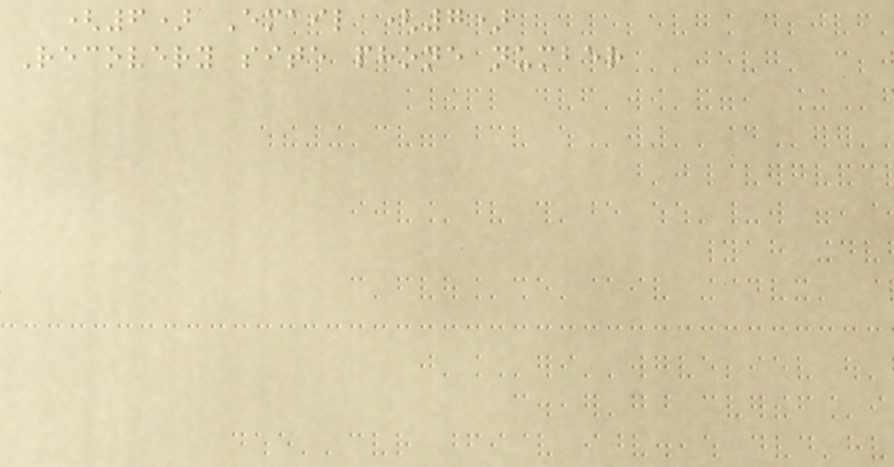(6) Email (7)
Recovery site phone number
